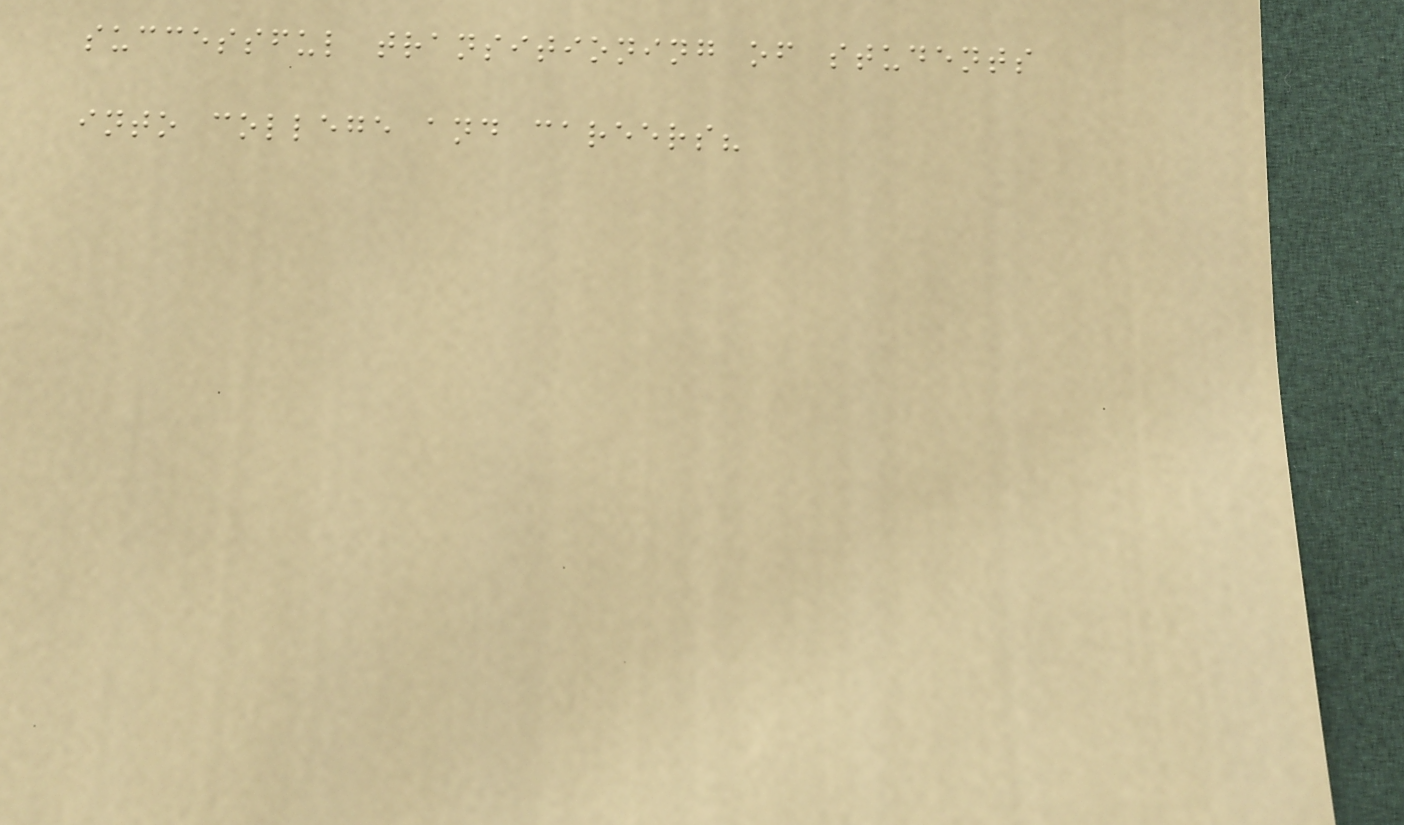successful transitioning of students
into college and careers?
